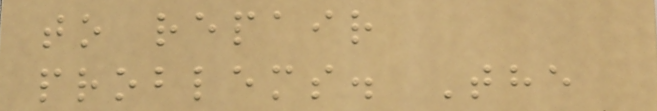to repair
problems. The
